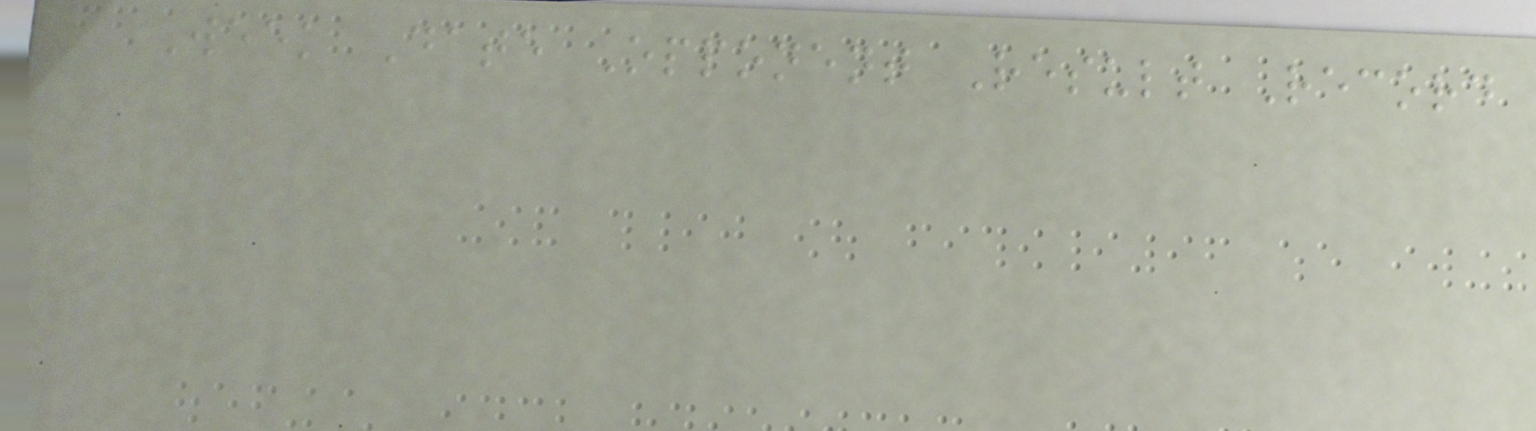Week Date Opponent Result Record
